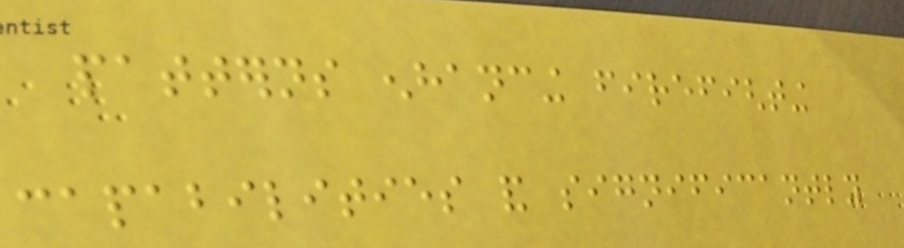patterns enhancing firefighting
capabilities and significantly
